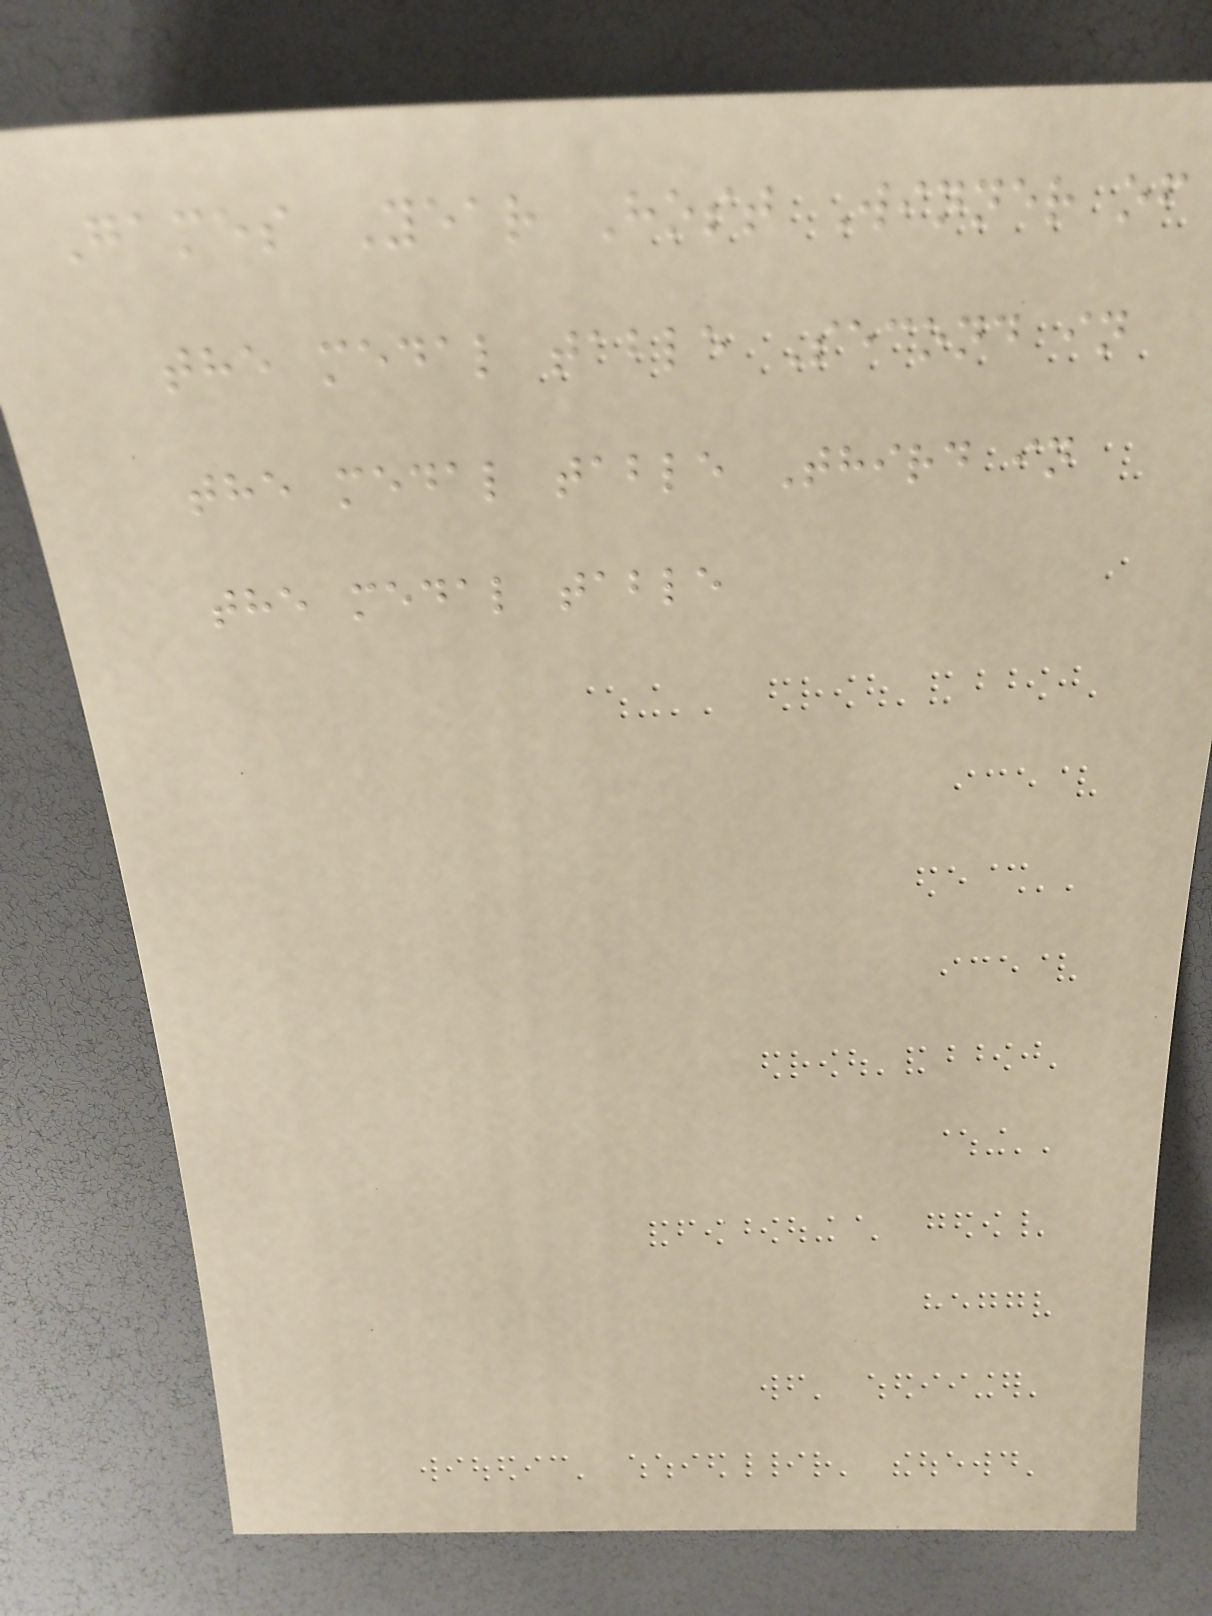Games Year Host Winner of
the medal table Second in
the medal table Third in
the medal table
